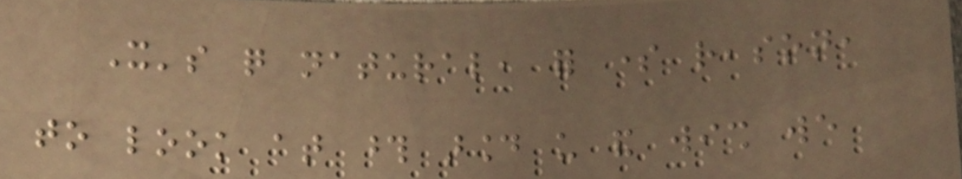It's quite natural, for some reason,
to look at those around us and wish we
